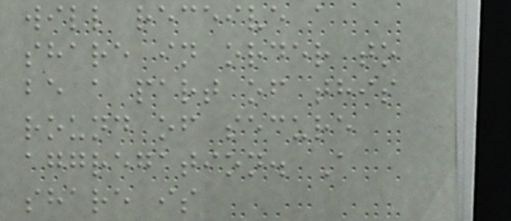will receive a
share in order to
be a part of this
round of secure
aggregation. A
share is
